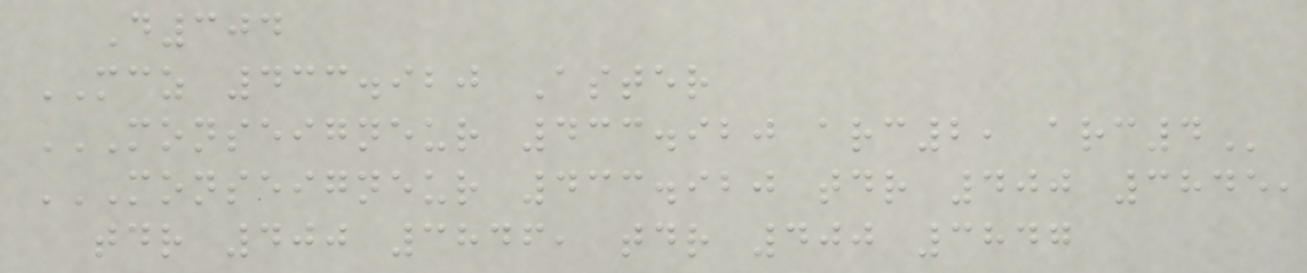D304
MCZ 433.920 Aster
MONSEIGNEUR 433.920 ARC2, ARC4
MONSEIGNEUR 433.920 TDR 400 3845,
TDR 400 3846, TDR 400 3847
